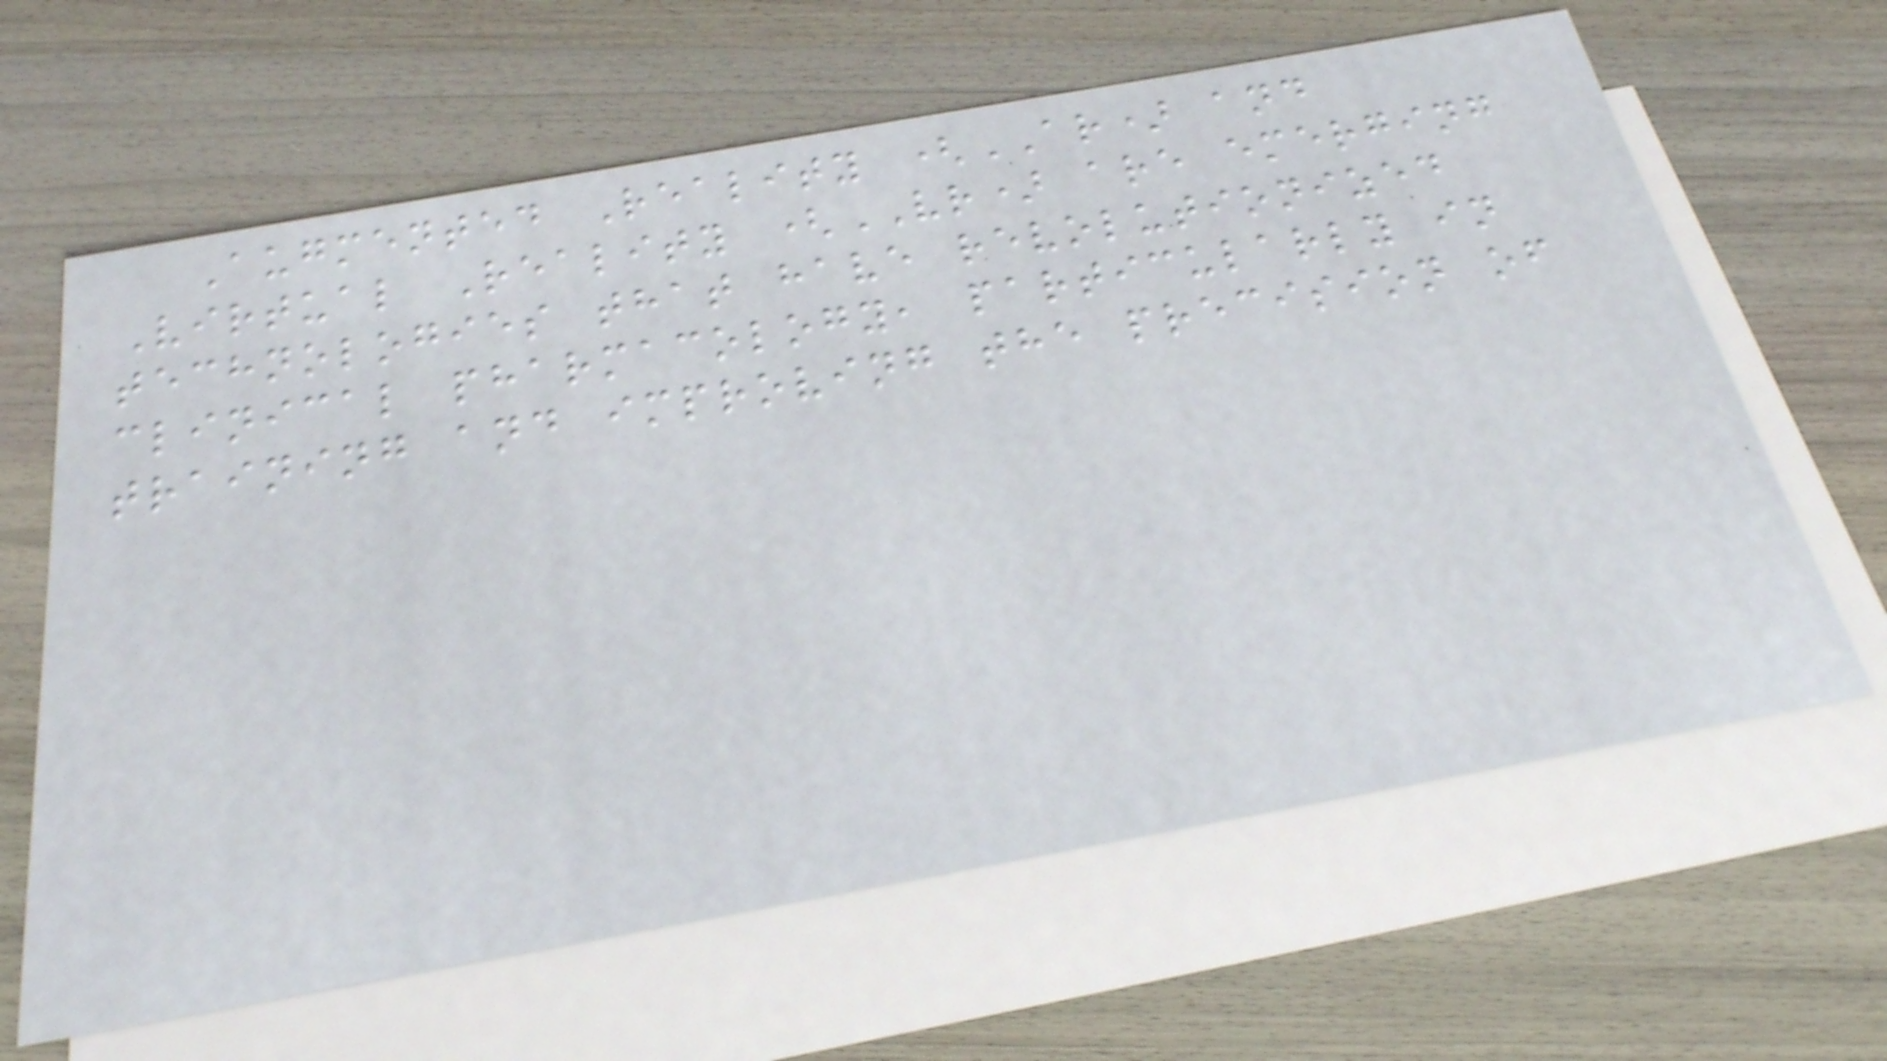Augmented Reality (AR) and
Virtual Reality (VR) are emerging
technologies that have revolutionized
clinical pharmacology, particularly in
training and improving the precision of
